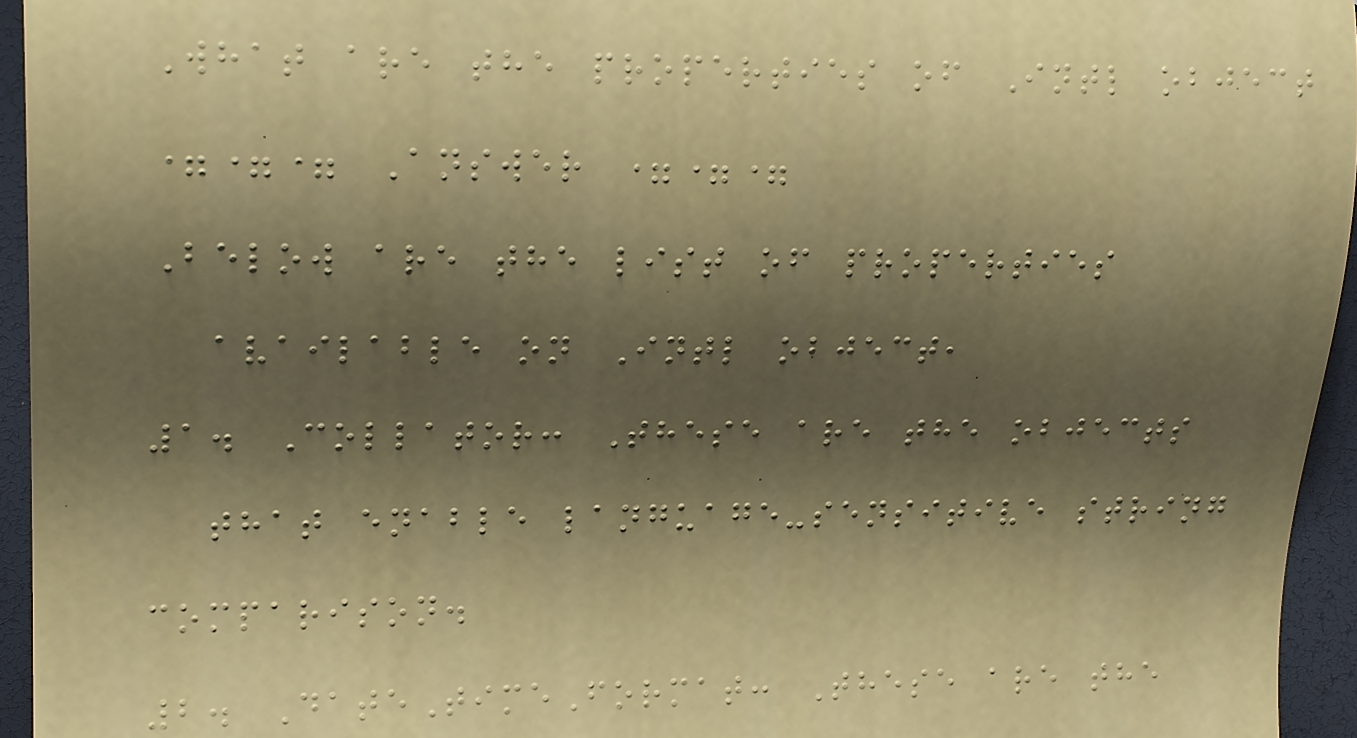What are the properties of Intl object
=== Answer ===
Below are the list of properties
available on Intl object,
1. Collator: These are the objects
that enable language-sensitive string
comparison.
2. DateTimeFormat: These are the
